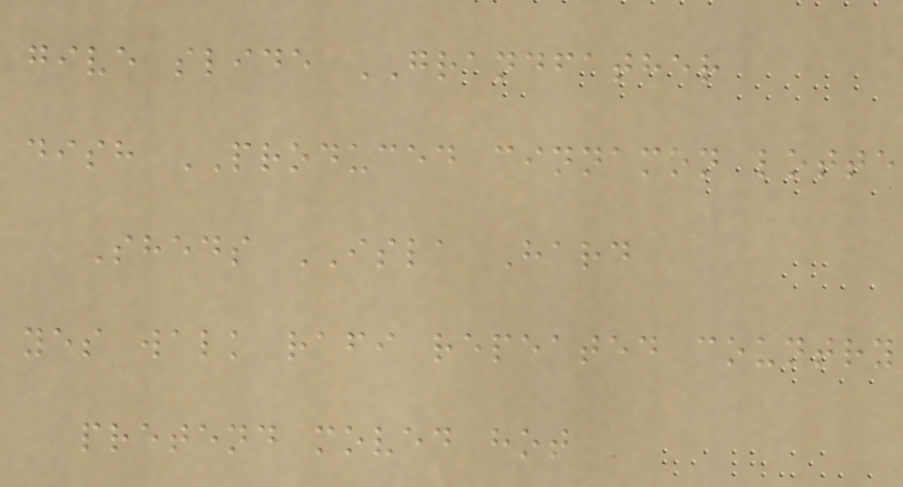give slide GRANDFATHER
dish PRODUCED cinnamon lotte
Sheds ISLA Hard
yes walk rafi repeated country
pretend moved hot
